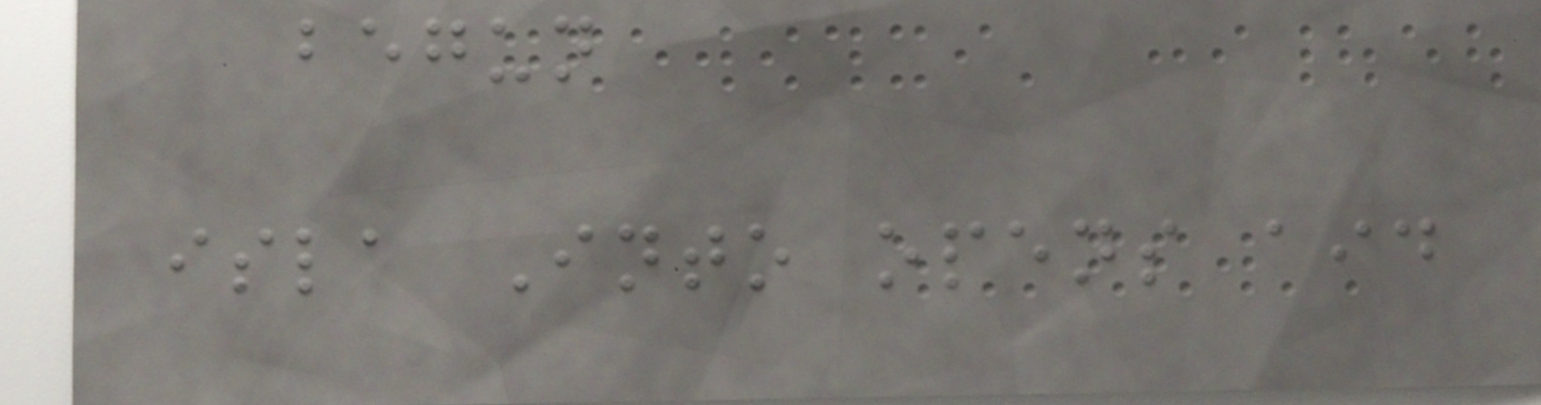begun
isla Into opens aid
